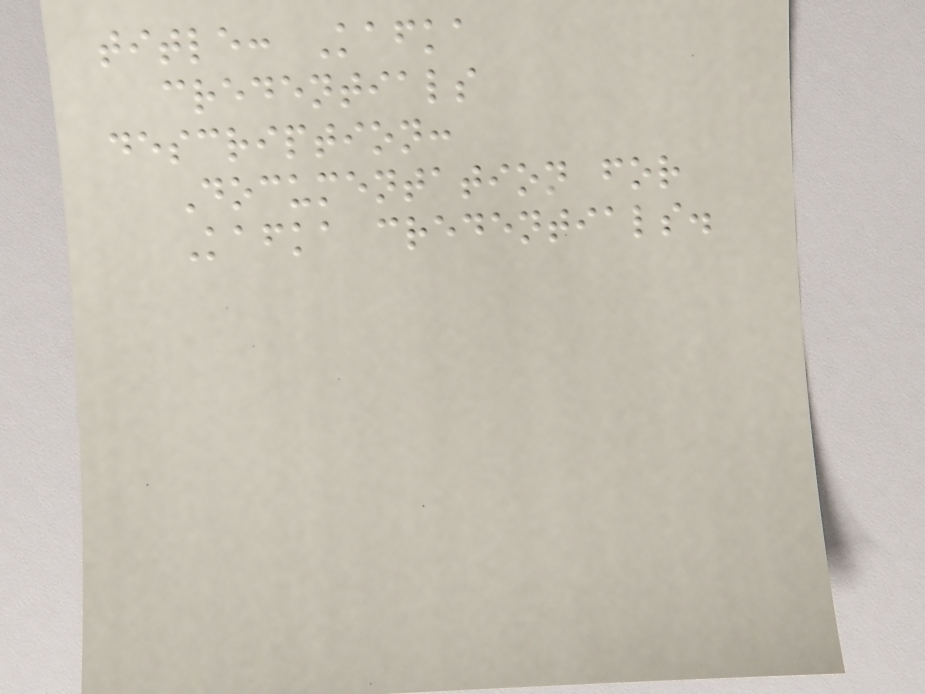title: Kafka
credentials
description:
Documentation for
Kafka credentials.
